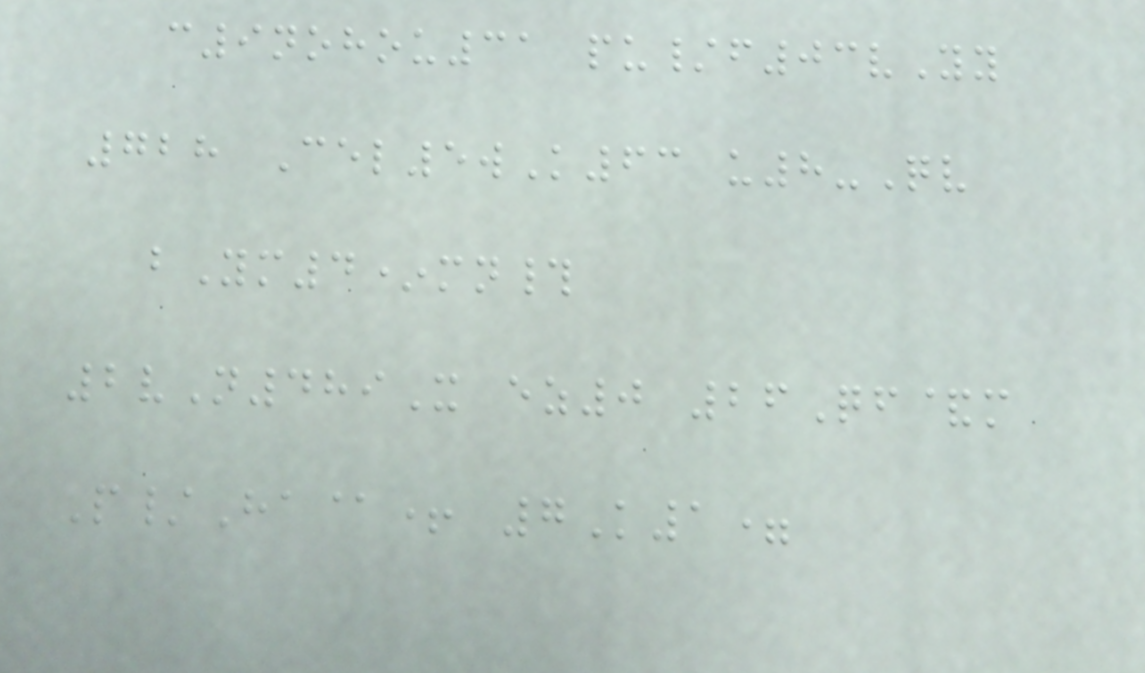c9nohou31 pu/f03vYy
728 Cel5wK63 u8-Qv
bYm4*mn#
2vN489X ez0 26Qf&m
P/Ha@+ 7K1=
